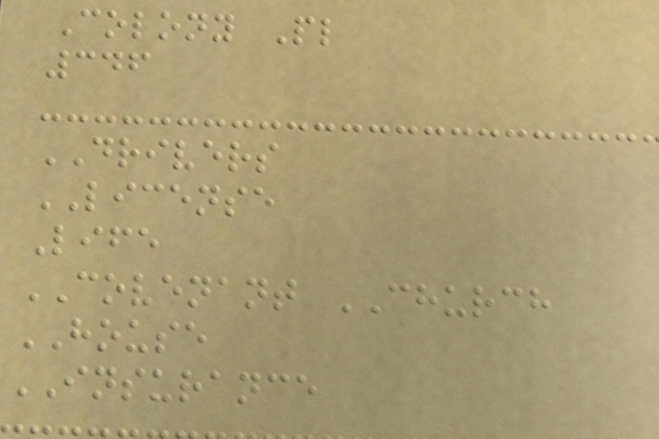Colony Pl
346
DRIVERS
LICENSE
Life
COVENANT CHURCH
HOUSE
INSURANCE
